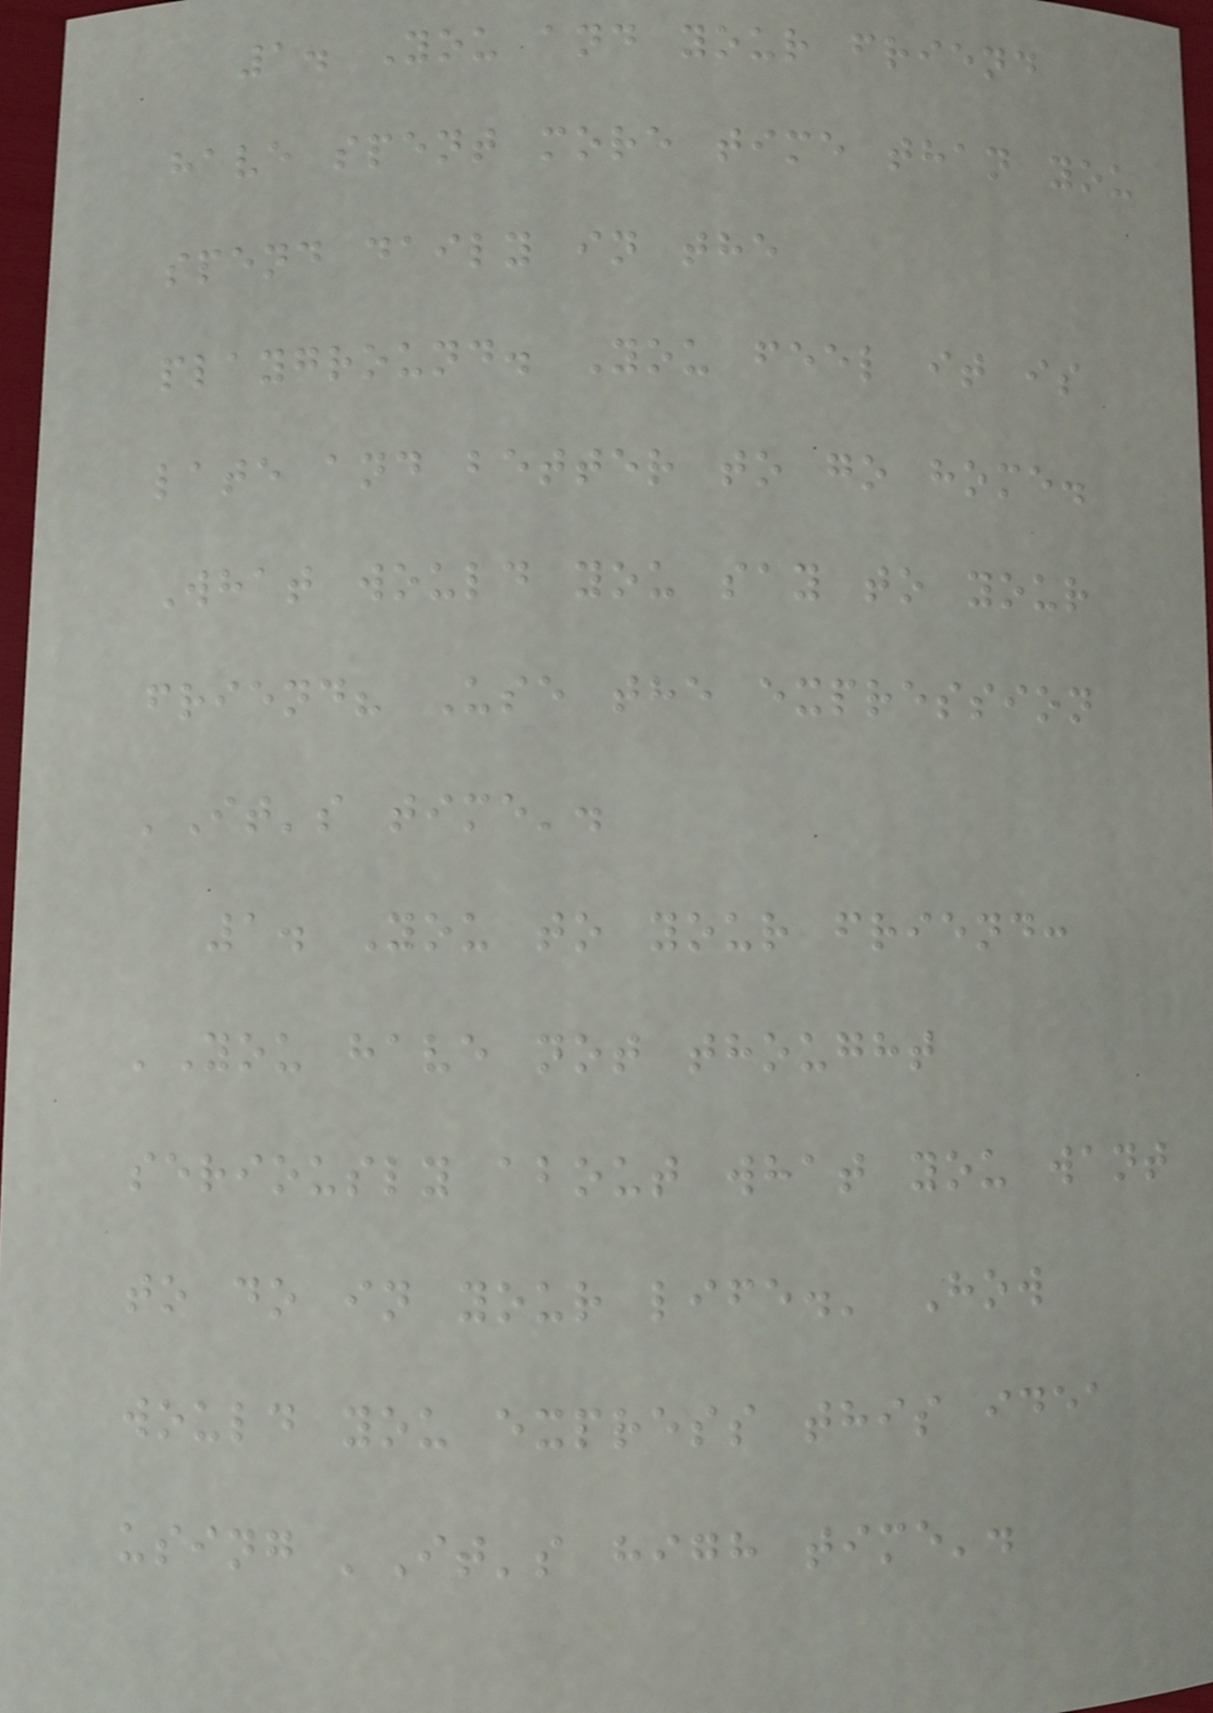1. You and your friend
have spent more time than you
spend daily in the
playground. You feel it is
late and better to go home.
What would you say to your
friend? Use the expression
'It's time'.
1. You to your friend:
'You have not thought
seriously about what you want
to do in your life.' How
would you express this idea
using 'It's high time'.
